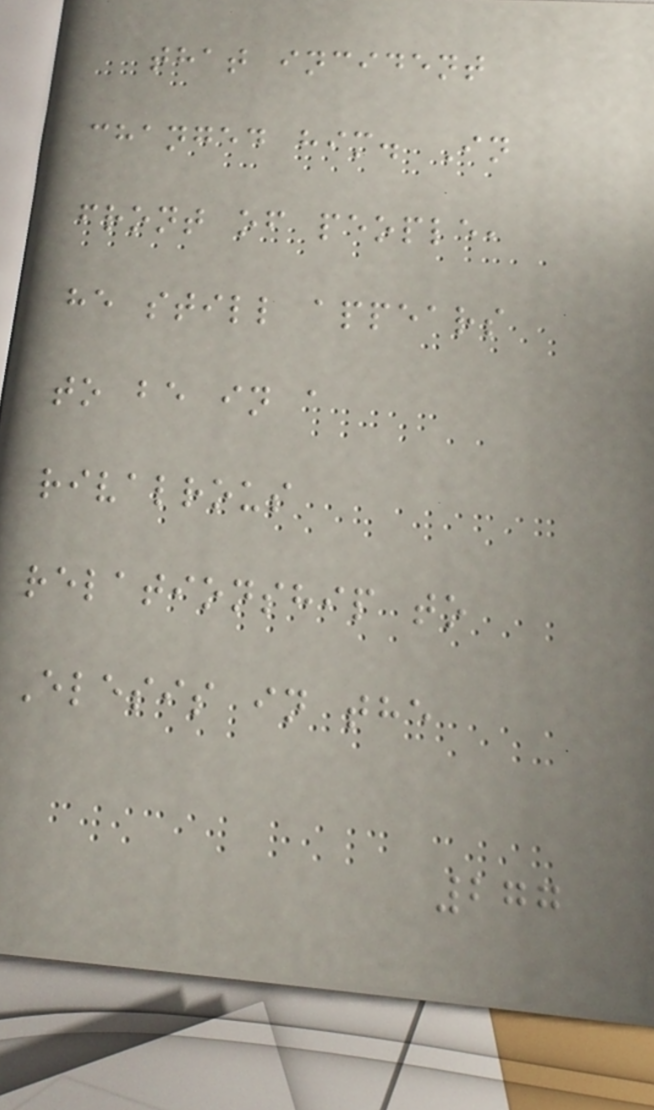that incident
changed him. In
front of people,
he still appears
to be in a
rivalrous
relationship to
Elesis in the
277
